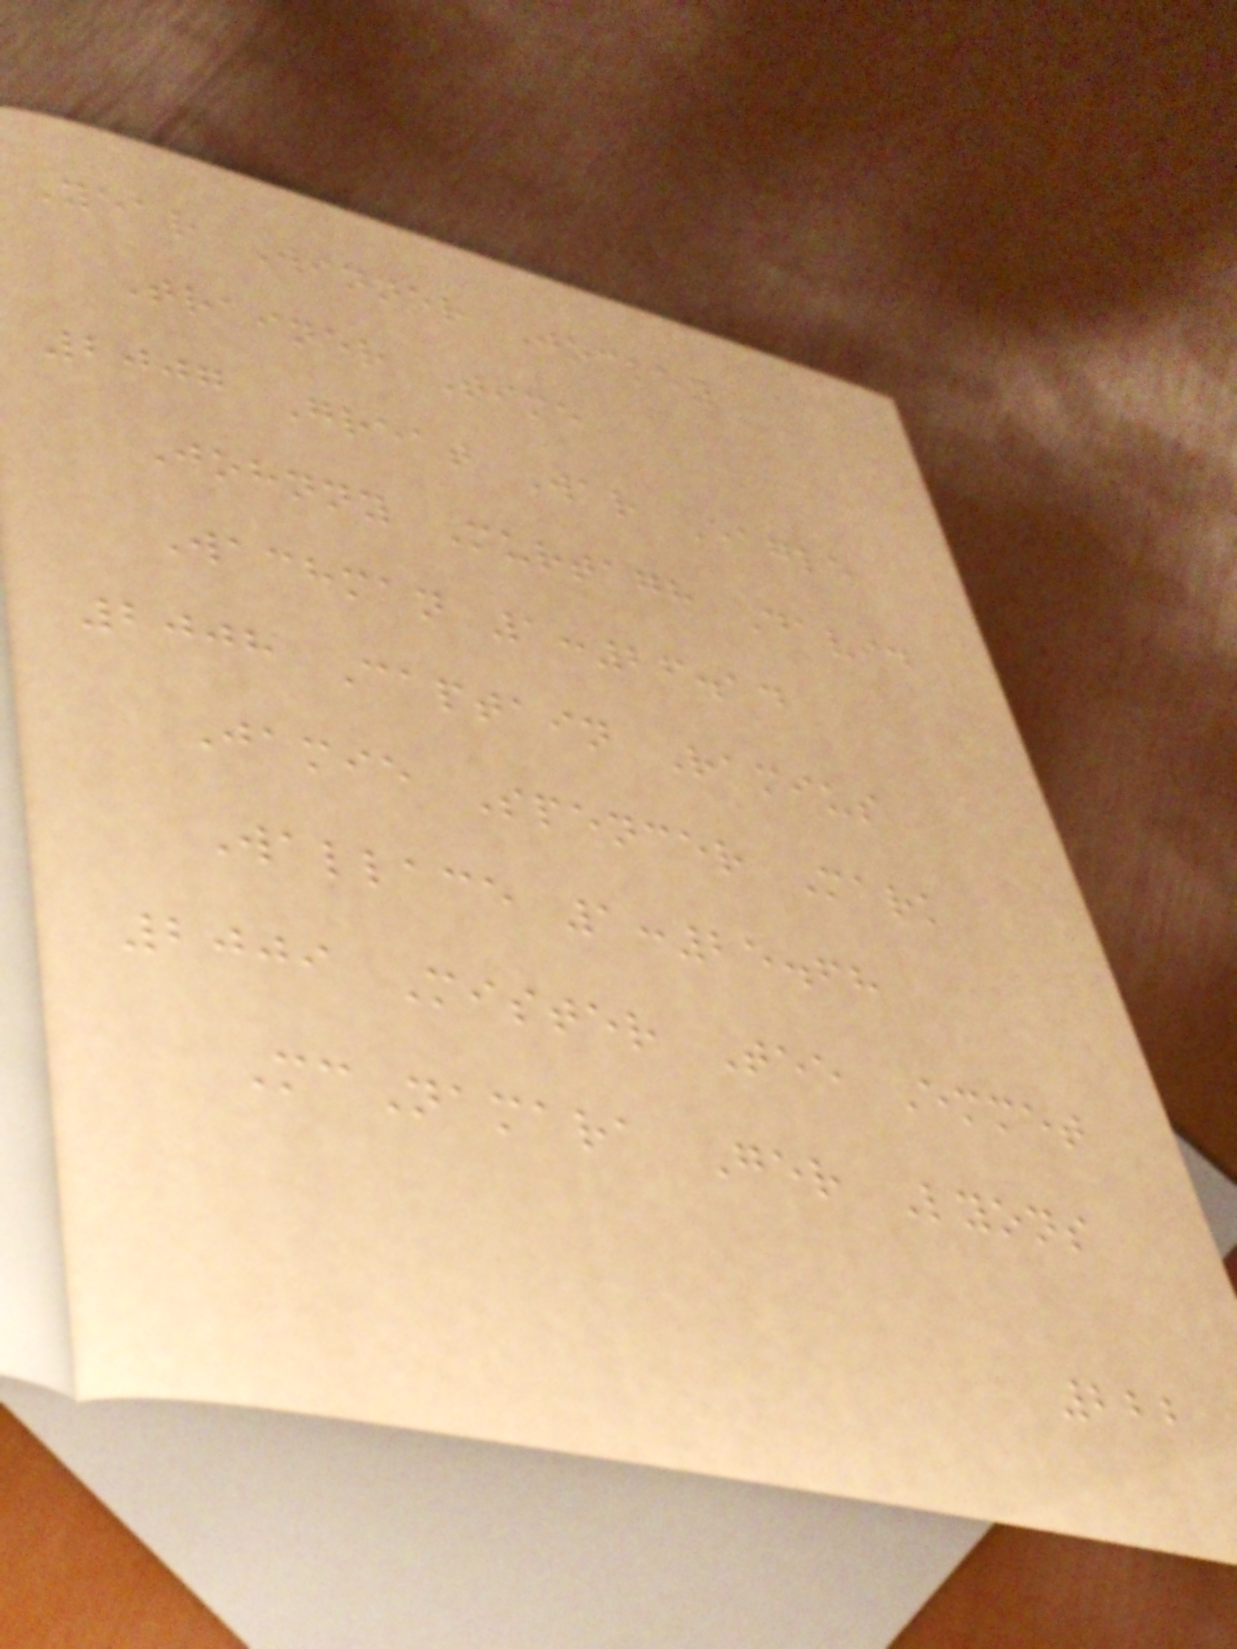Year Winner Jockey
Trainer Time
2007 Great War Eagle
Johnny Murtagh David
Wachman 1:26.14
2008 Captain Ramius
Jamie Spencer Mark
Wallace 1:25.68
2009 Mister Tee Emmet
McNamara Ger Lyons
222
